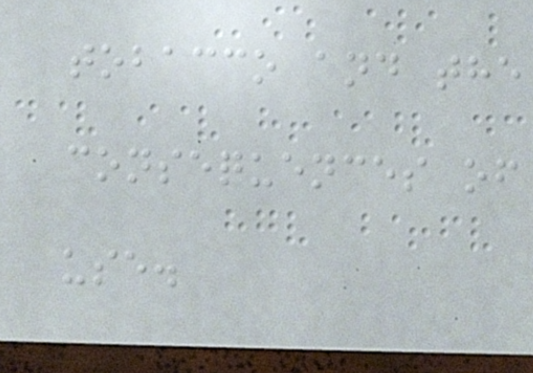tobacco and the
consequences of
use.
